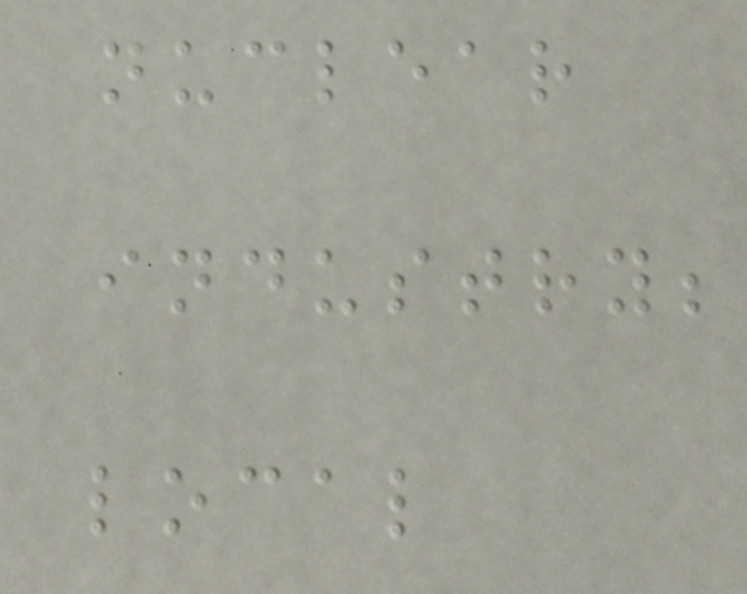nuclear
industry;
local
